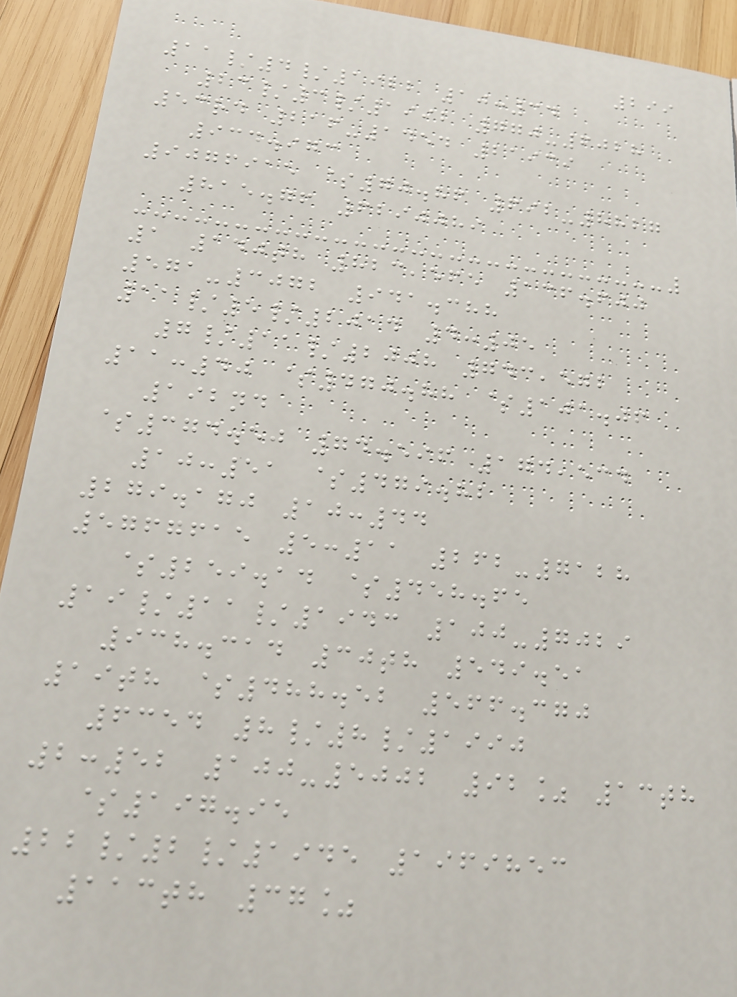299
11/4/1922 10:34
23/3/1992 770-6028
53rd 216-1454 21939
934.973
9076915 $70.86 692-8827
815.76 6290089
1 140th 823,565 136.600
571-3072 941.388
11/5/2014 4:05
7/11/2008 743,572
11:40 $470.88 $101.06
192nd
$374.50 74.596 174,534
10:51 $479.82
279.170 10:44
5767615 5:11 262-7128
$259.14 $458.65
19/11/1943 100-7029
938.314 30th 549.51
19th $488.52 566.370
6354 8/8/1990
2:52 100-5002 92% 13th
$197.95
22/2/1945 1969853
113th 37%
